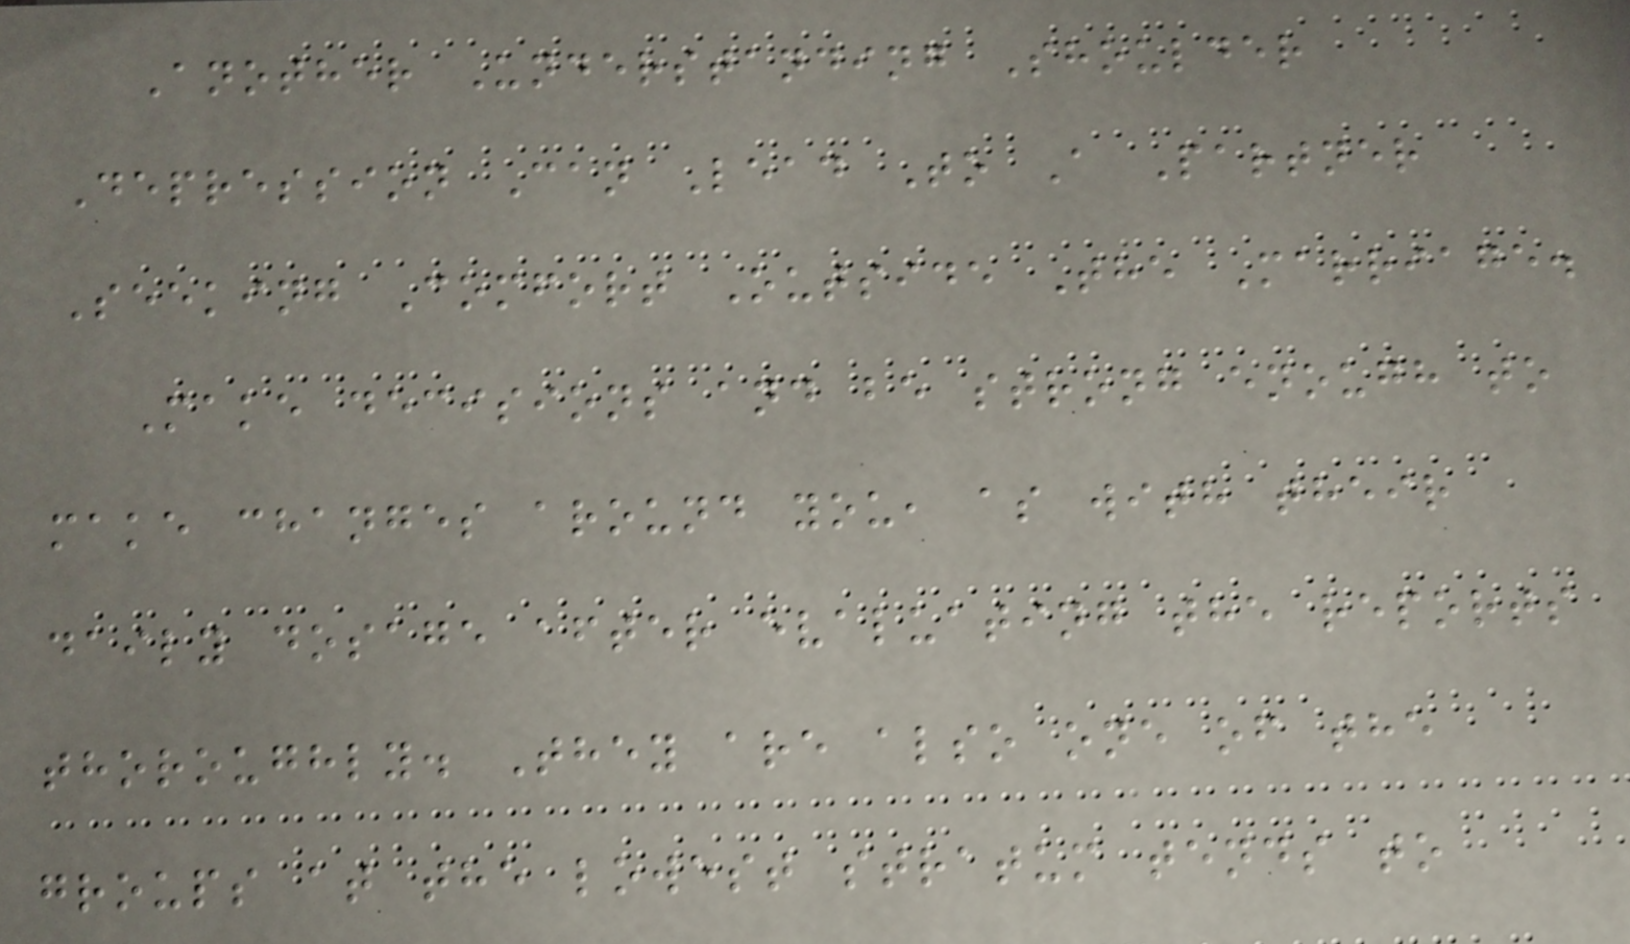Another Understanding Shoulder
Depression Can Lead To A Partner
Seeking Comfort Outside The Marriage.
Make decisions and be strong enough to
make changes around you, as with their
daily dosage after evaluating the reports
thoroughly. They are also one of the
groups at the lowest stratum tends to
